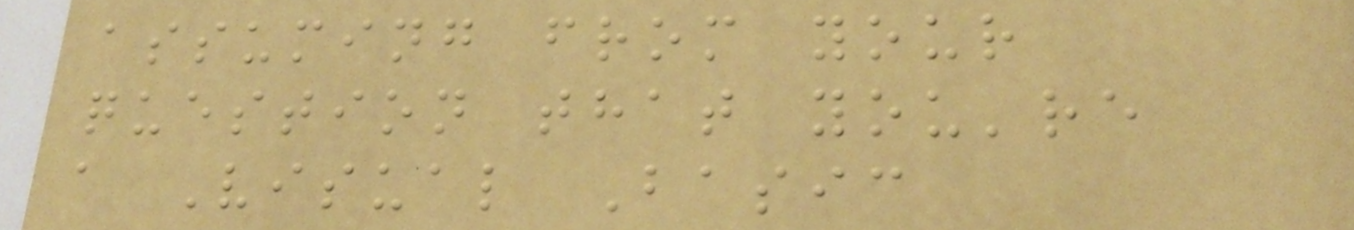assuming from your
question that you're
a Visual Basic
